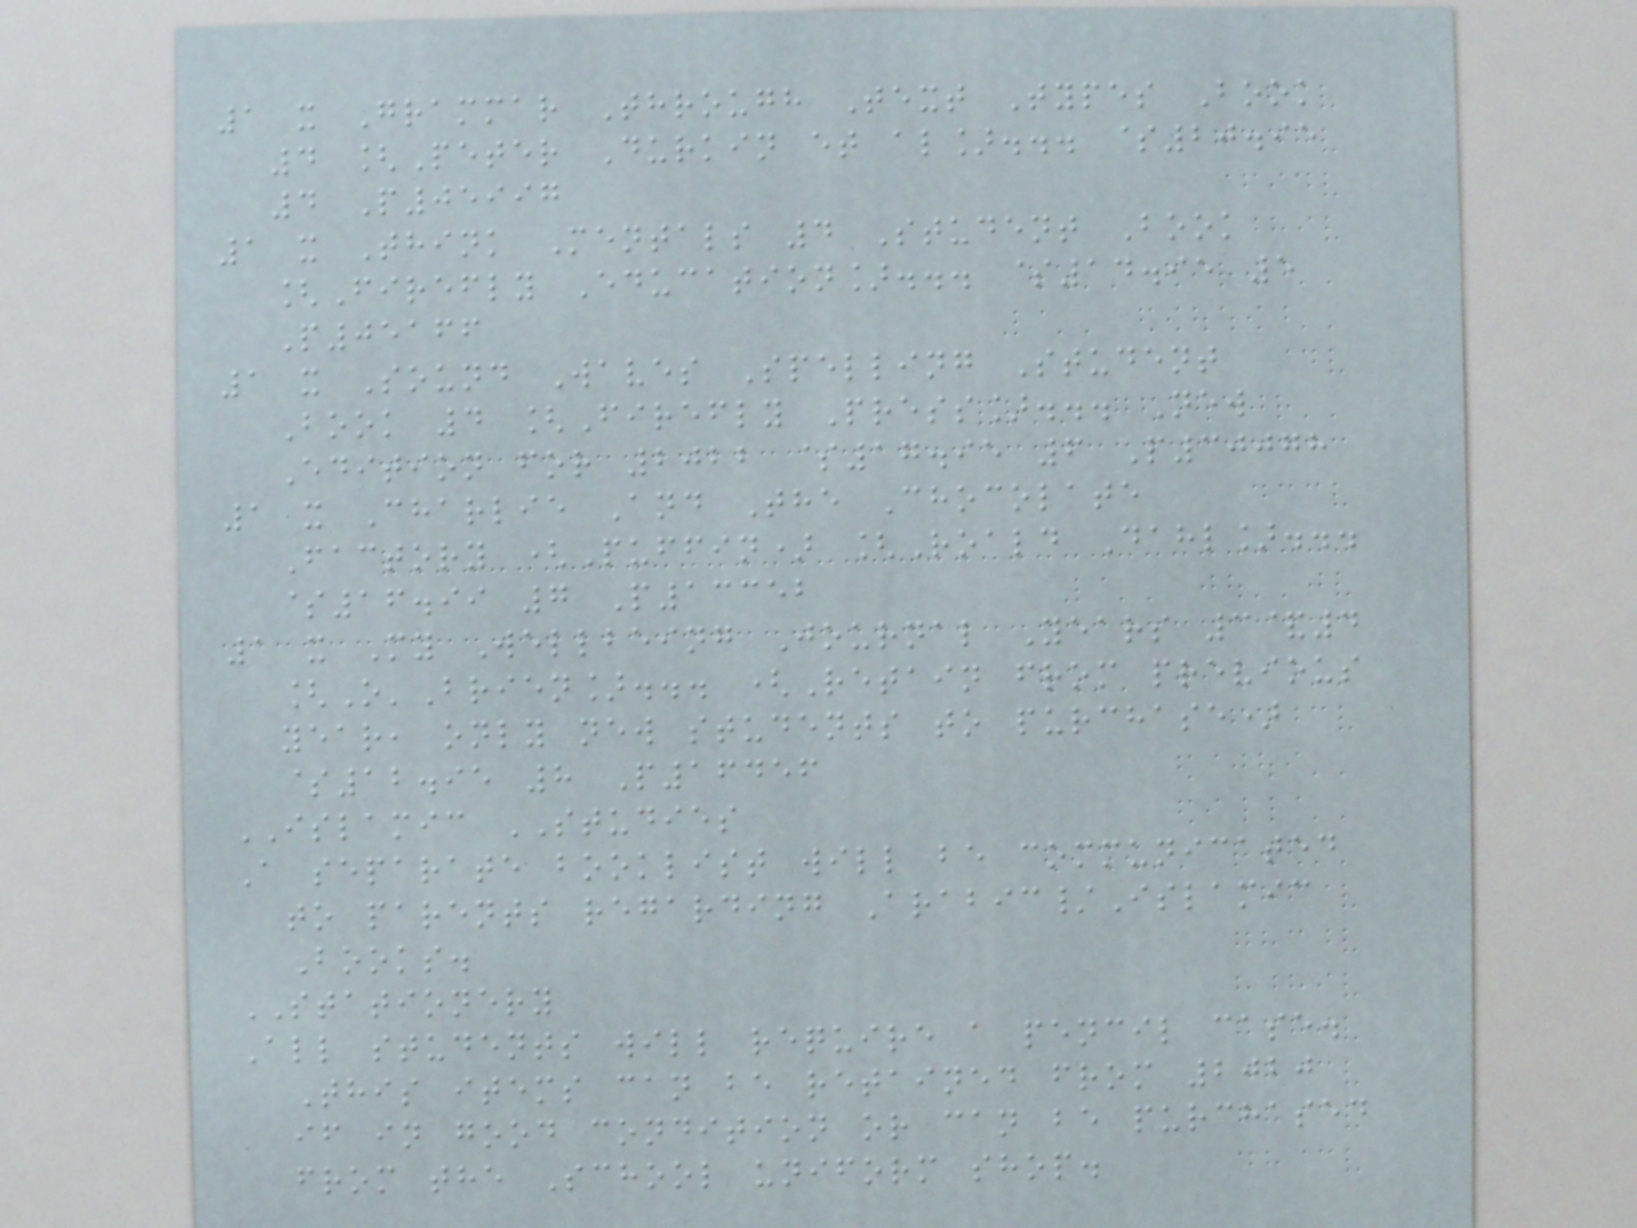1 x Grammar Through Text Types Book
4 [Peter Durkin et al]... $20.95
4 P05997
1 x Think Mentals 4 Student Book
[Firefly Education]... $14.95 5
P05166
1 x Sound Waves Spelling Student
Book 4 [Firefly Press]... New
Edition for 2022 $17.95 6 P30078
1 x Charlie And The Chocolate
Factory (Puffin) [Roald Dahl]...
$16.99 7 P13352
1 x My Wellbeing Journal Years 3&4
[O'Brien]... (Retain from previous
year, only new students to purchase)
$12.95 8 P16456
ISLAMIC STUDIES
A separate booklist will be communicated
to parents regarding Arabic/Islamic
Books.
STATIONERY
All students will require a pencil case.
This items can be retained from 2020
if in good condition or can be purchased
from the School uniform shop.
